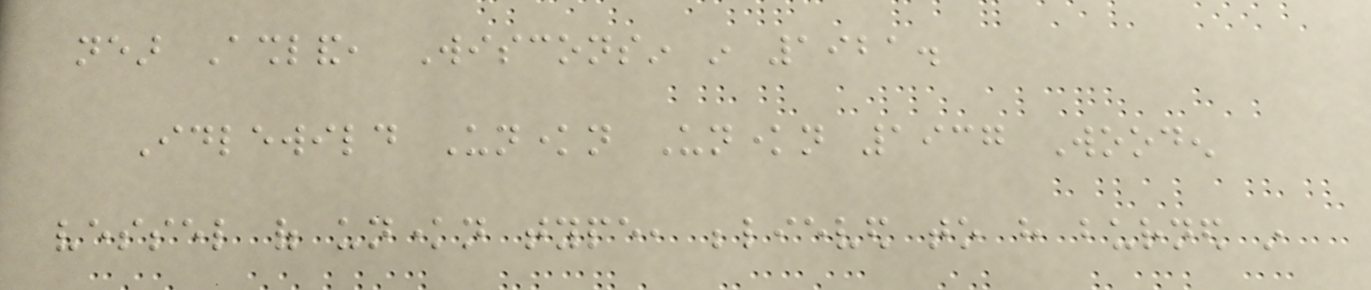near Ashland, Wisconsin in 1921.
Idlewild Unknown Unknown 1937 Wooden
vessel of unknown type, believed to have burned in
